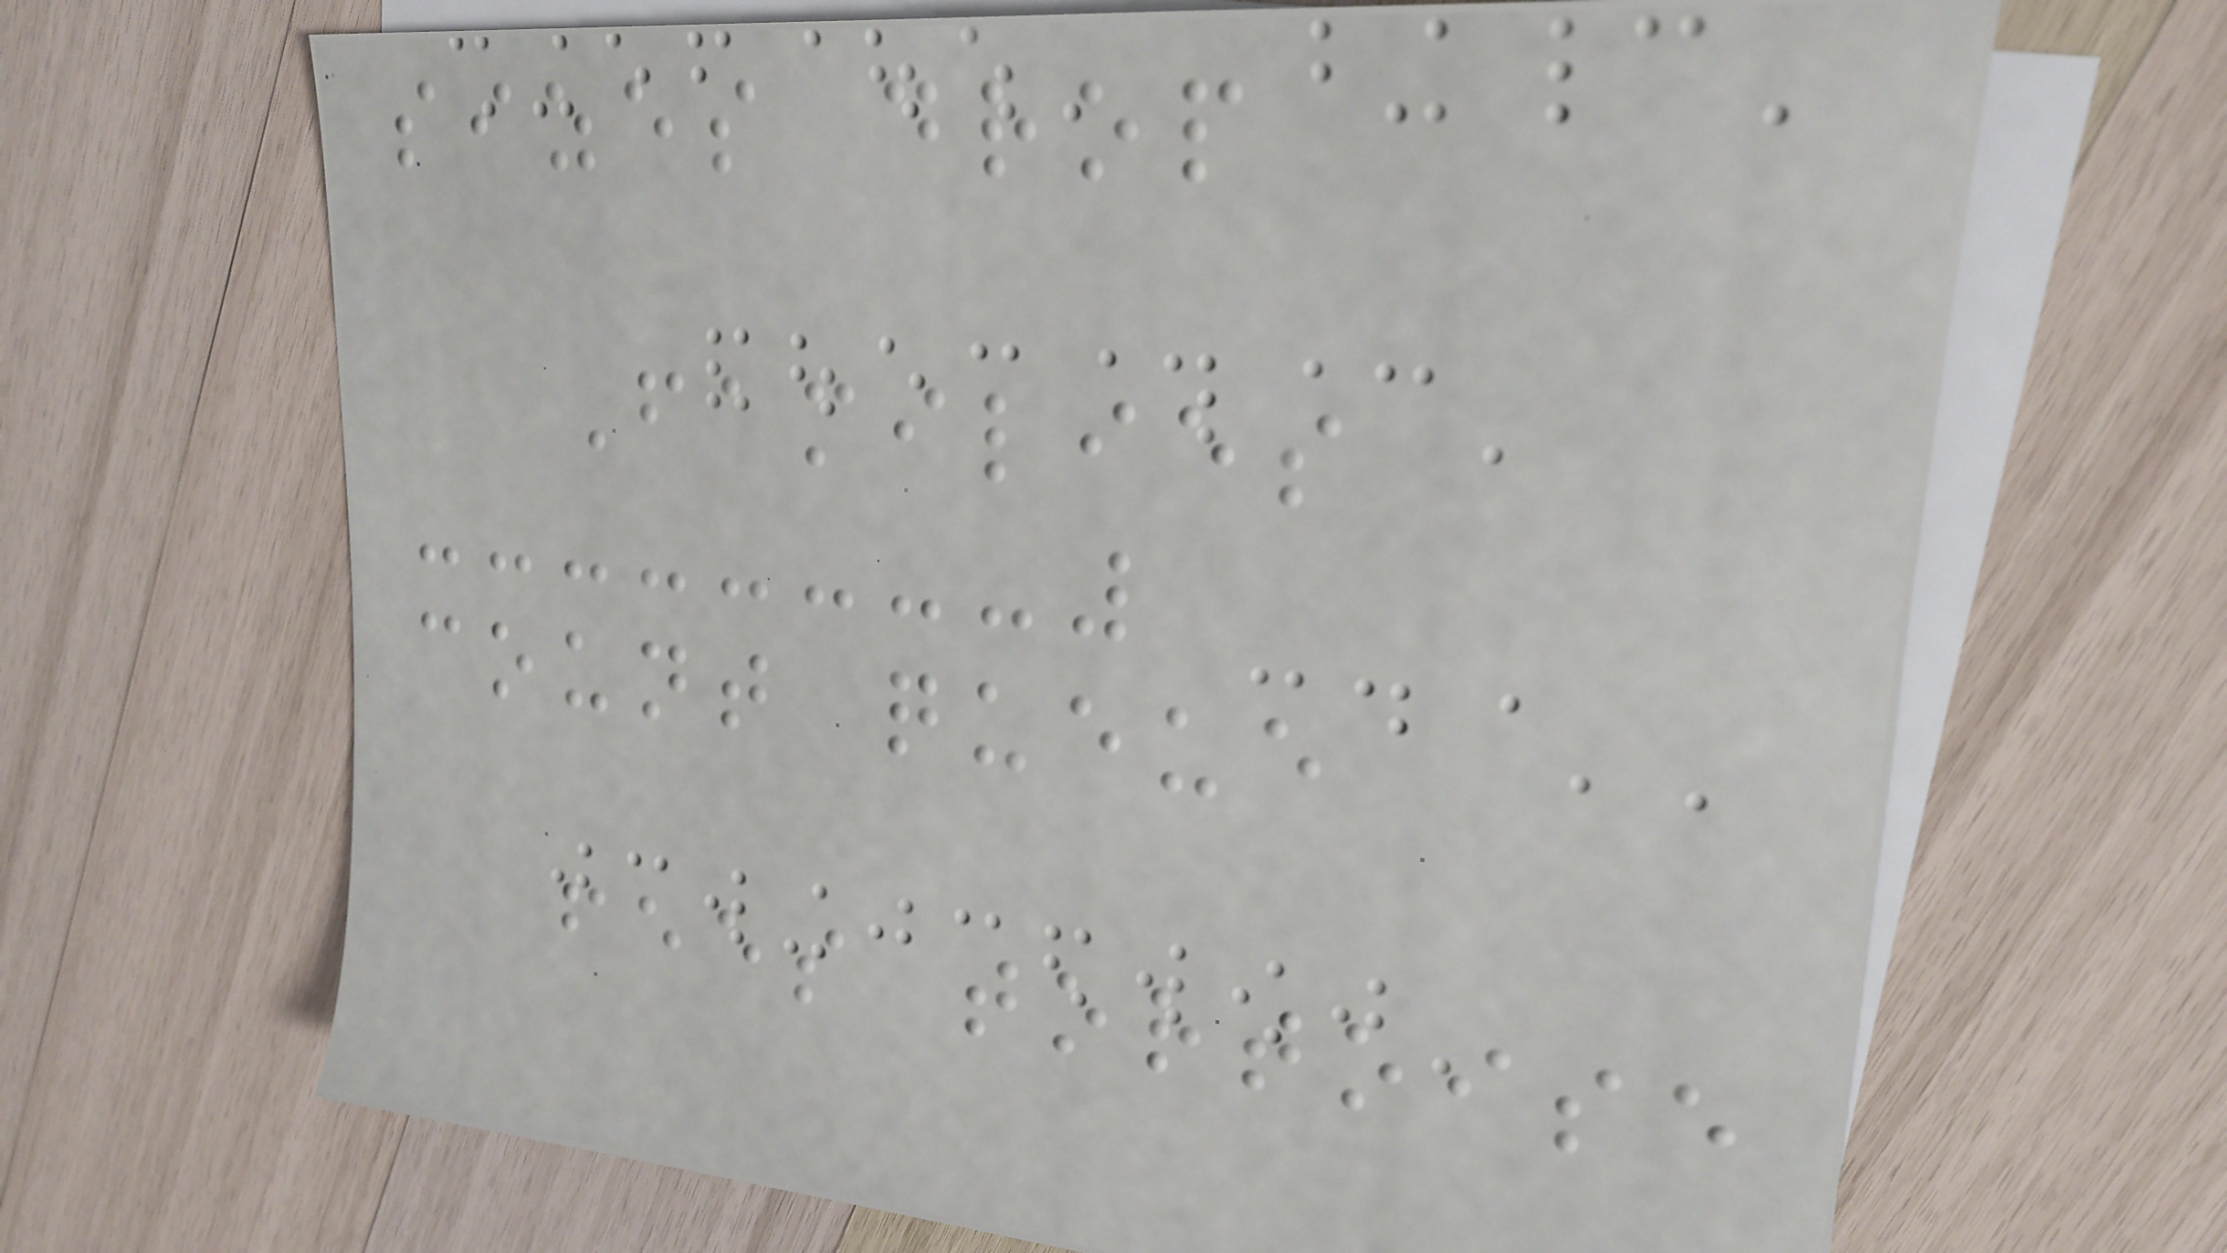sizes drop
Families
count queue
fees tortoise
